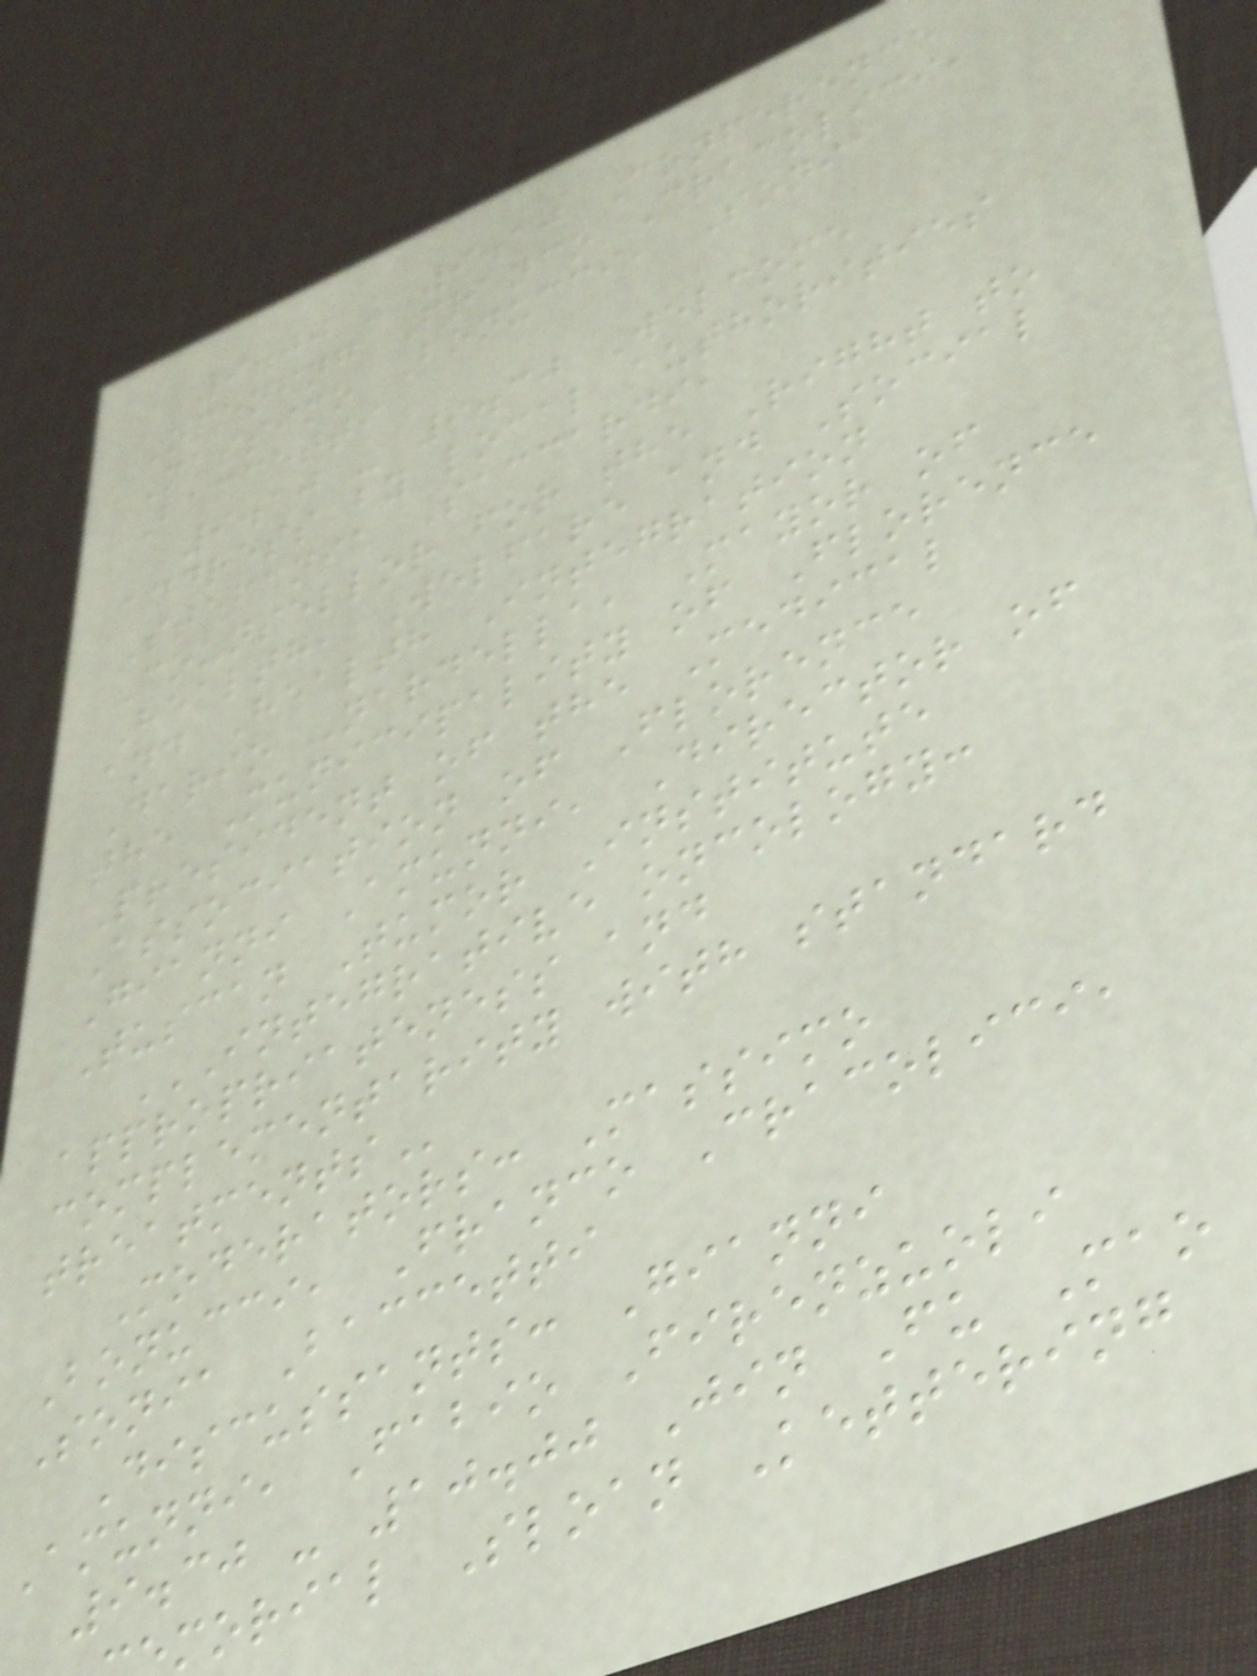9.00 - 9.10 Conference
Opening Franco Cracolici,
Massimo Bonucci, Sonia
Baccetti
9.10 - 9.30 Welcome
address by local authorities
Stefania Saccardi,
Counsellor for the Right to
Health, Welfare and Social
and Health Integration
Dario Nardella, Mayor of
the Municipality of Florence
President of the Medical
Association of Florence
Gianni Amunni, Director of
Tuscan Tumor Institute
INTEGRATIVE ONCOLOGY:
appropriateness and
complementarity with standard
Moderators: Massimo
Bonucci, Franco Cracolici,
Sonia Baccetti
Discussants: Gianni
Amunni, Fabio Firenzuoli
9.30 - 10.00 Jin Fu Mao
morial Sloan Kettering
